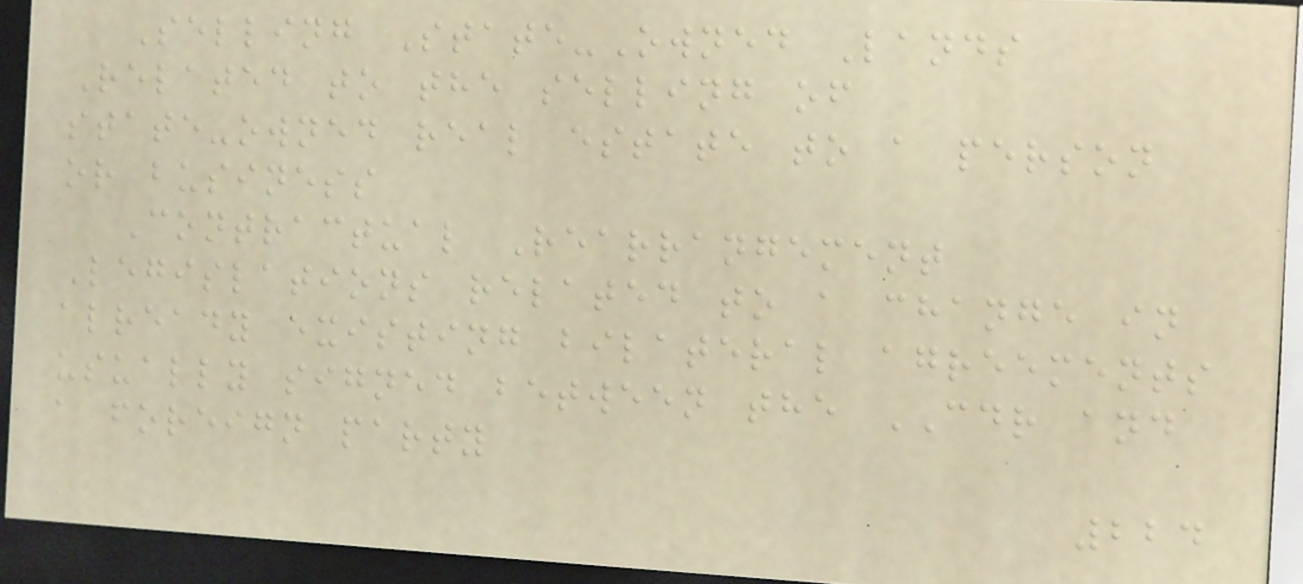Selling State-Owned Lands
Related to the selling of
state-owned real estate to a person
or business
Contractual Rearrangement
Legislations related to a change in
already existing bilateral agreements
usually signed between the CDR and
a foreign party
224
